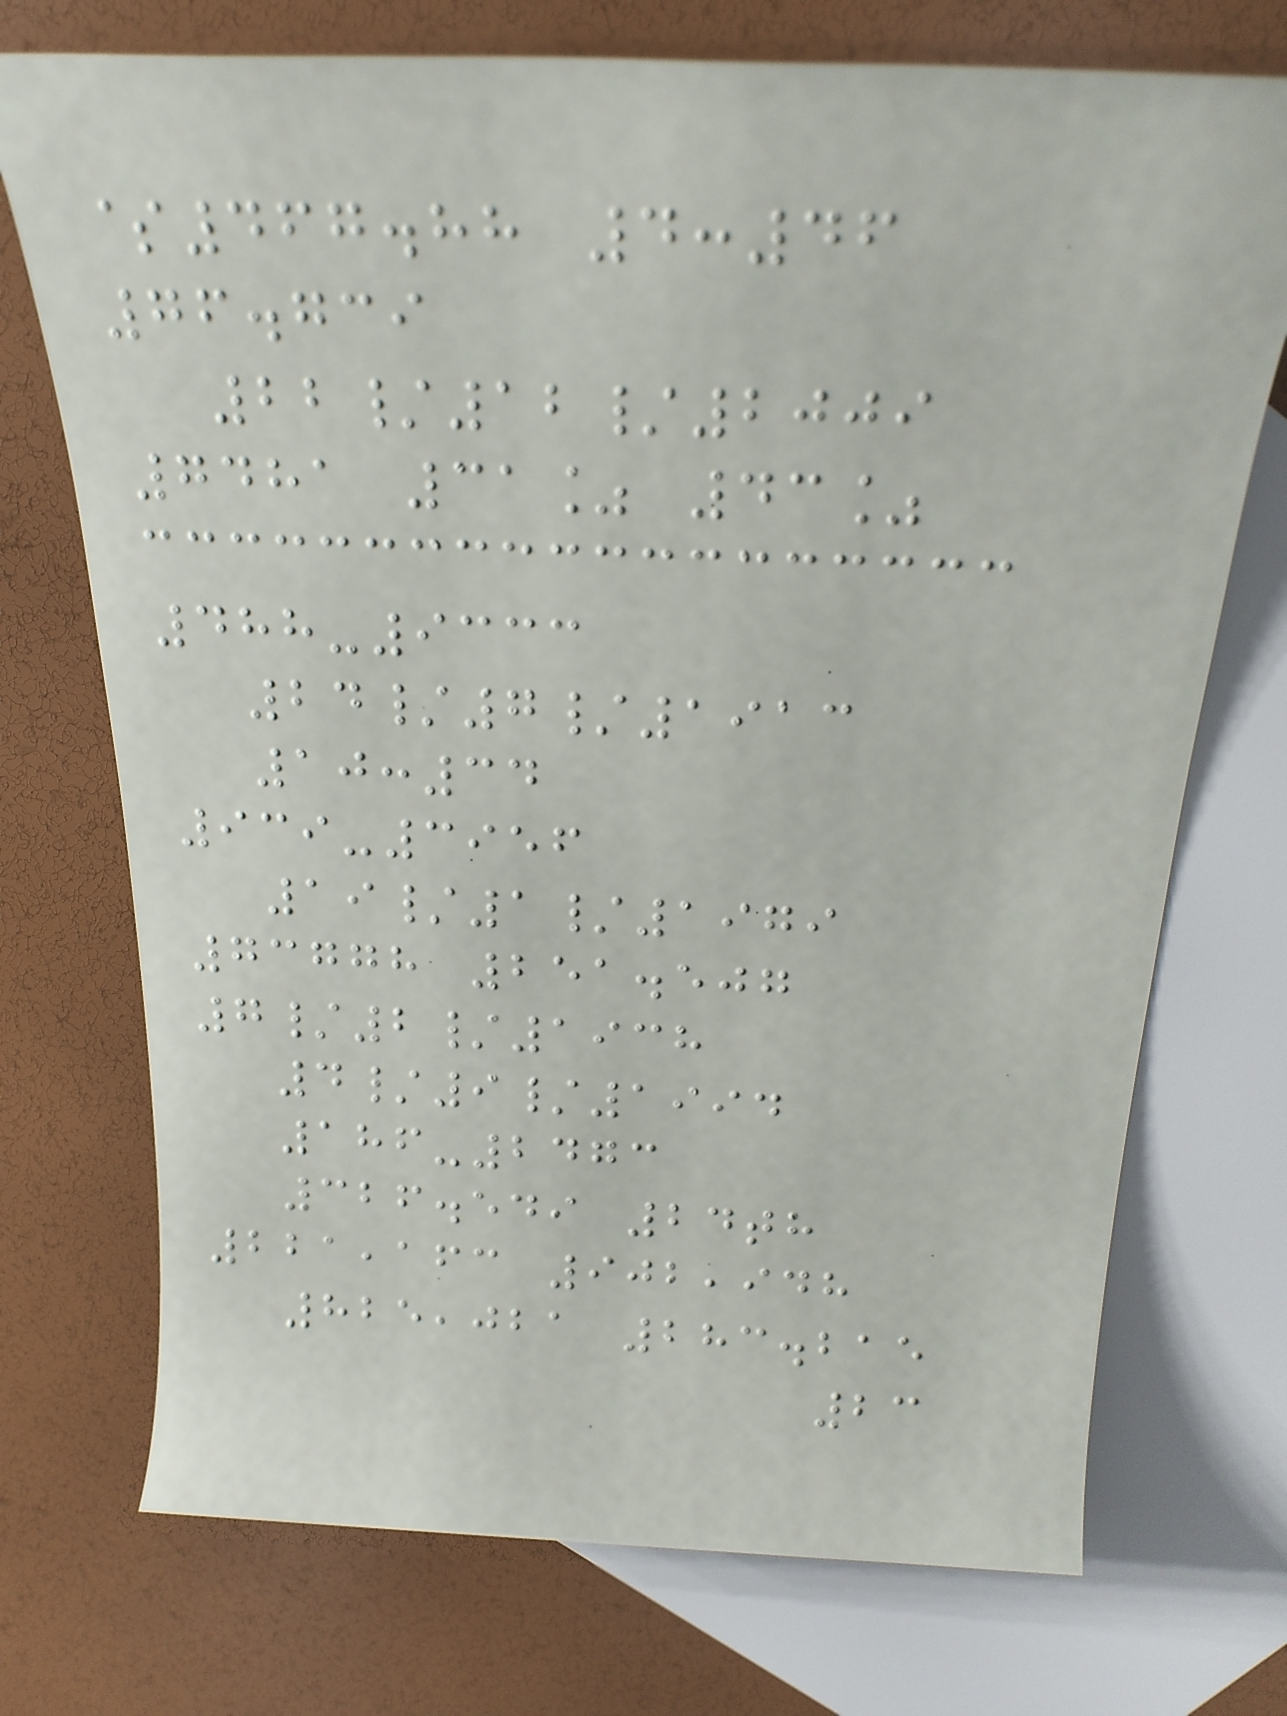$467.88 4:46
76.739
22/12/2009
7481 31% 43%
488-9333
24/7/1913
10:34
939-3956
19/1/1979
73778 251.507
7/2/1938
4/9/1994
186-2473
326.549 24th
221,163 902,948
825,021 283.215
23
